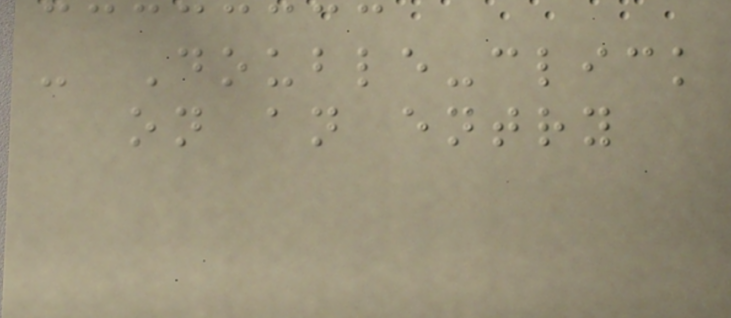- Double-click
on an entry
